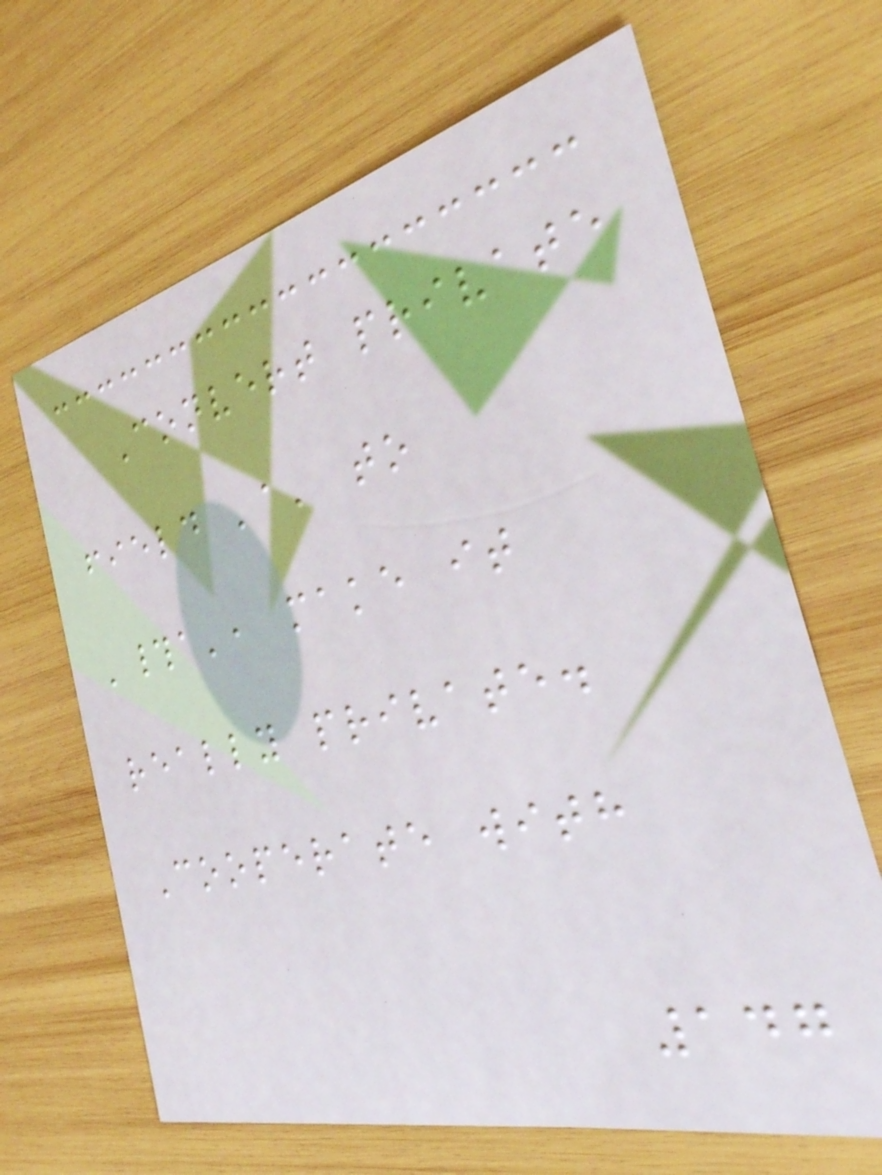Convert private
field 'a' to
'#a', make it
really private.
Cooperate with
147
